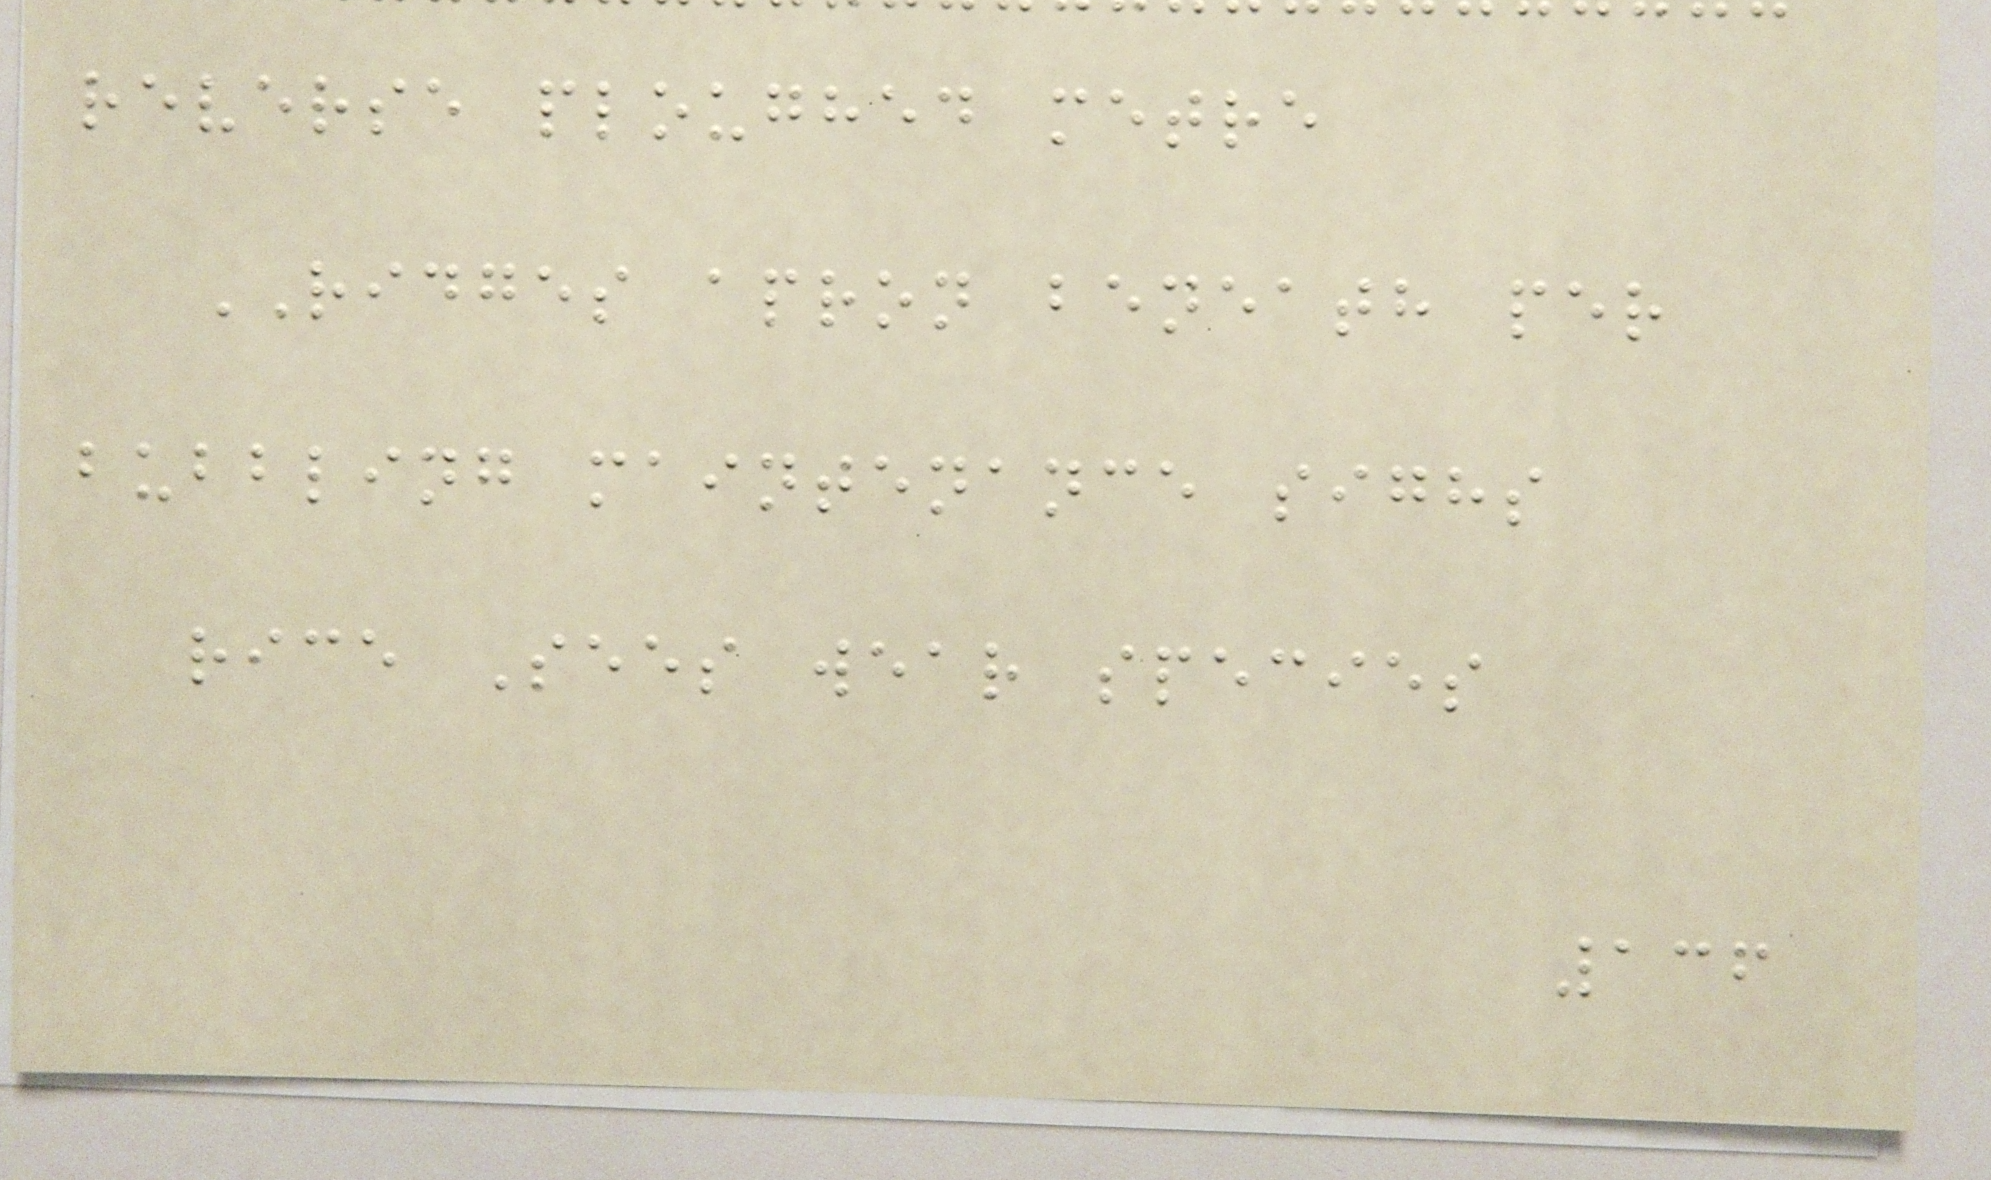reverse ploughed metre
RIDGES apron beneath per
bubbling maintenance sighs
rice Sees wear species
136
